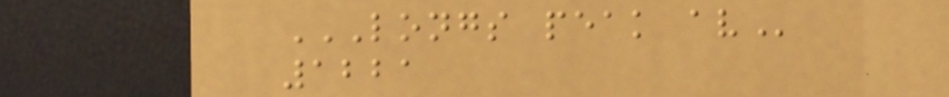LONGS PEAK AV
1221
